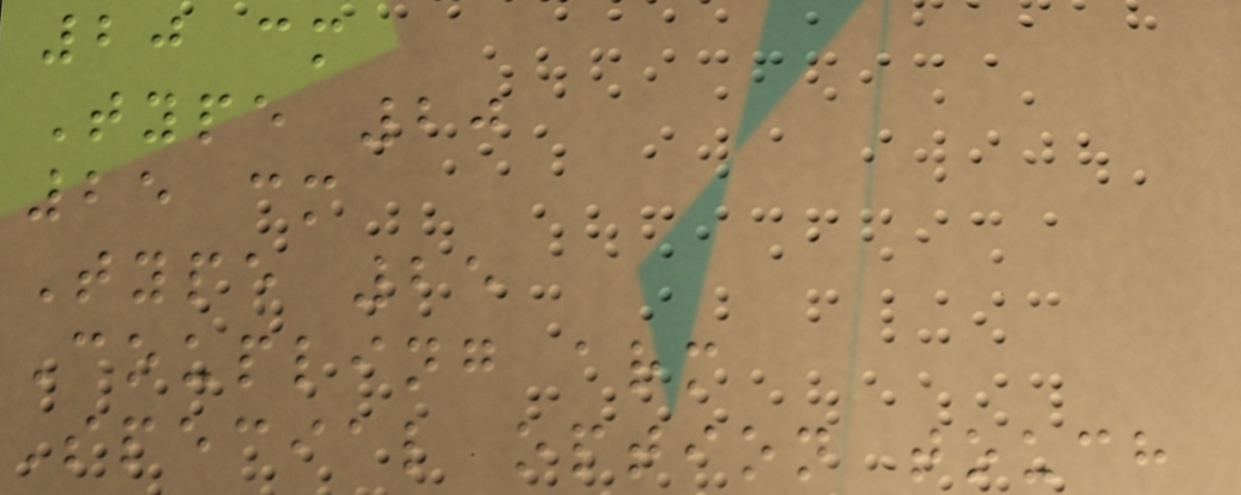20 cm
Type 20
25 cm
Type 25
Coupling arm
Special option touch
